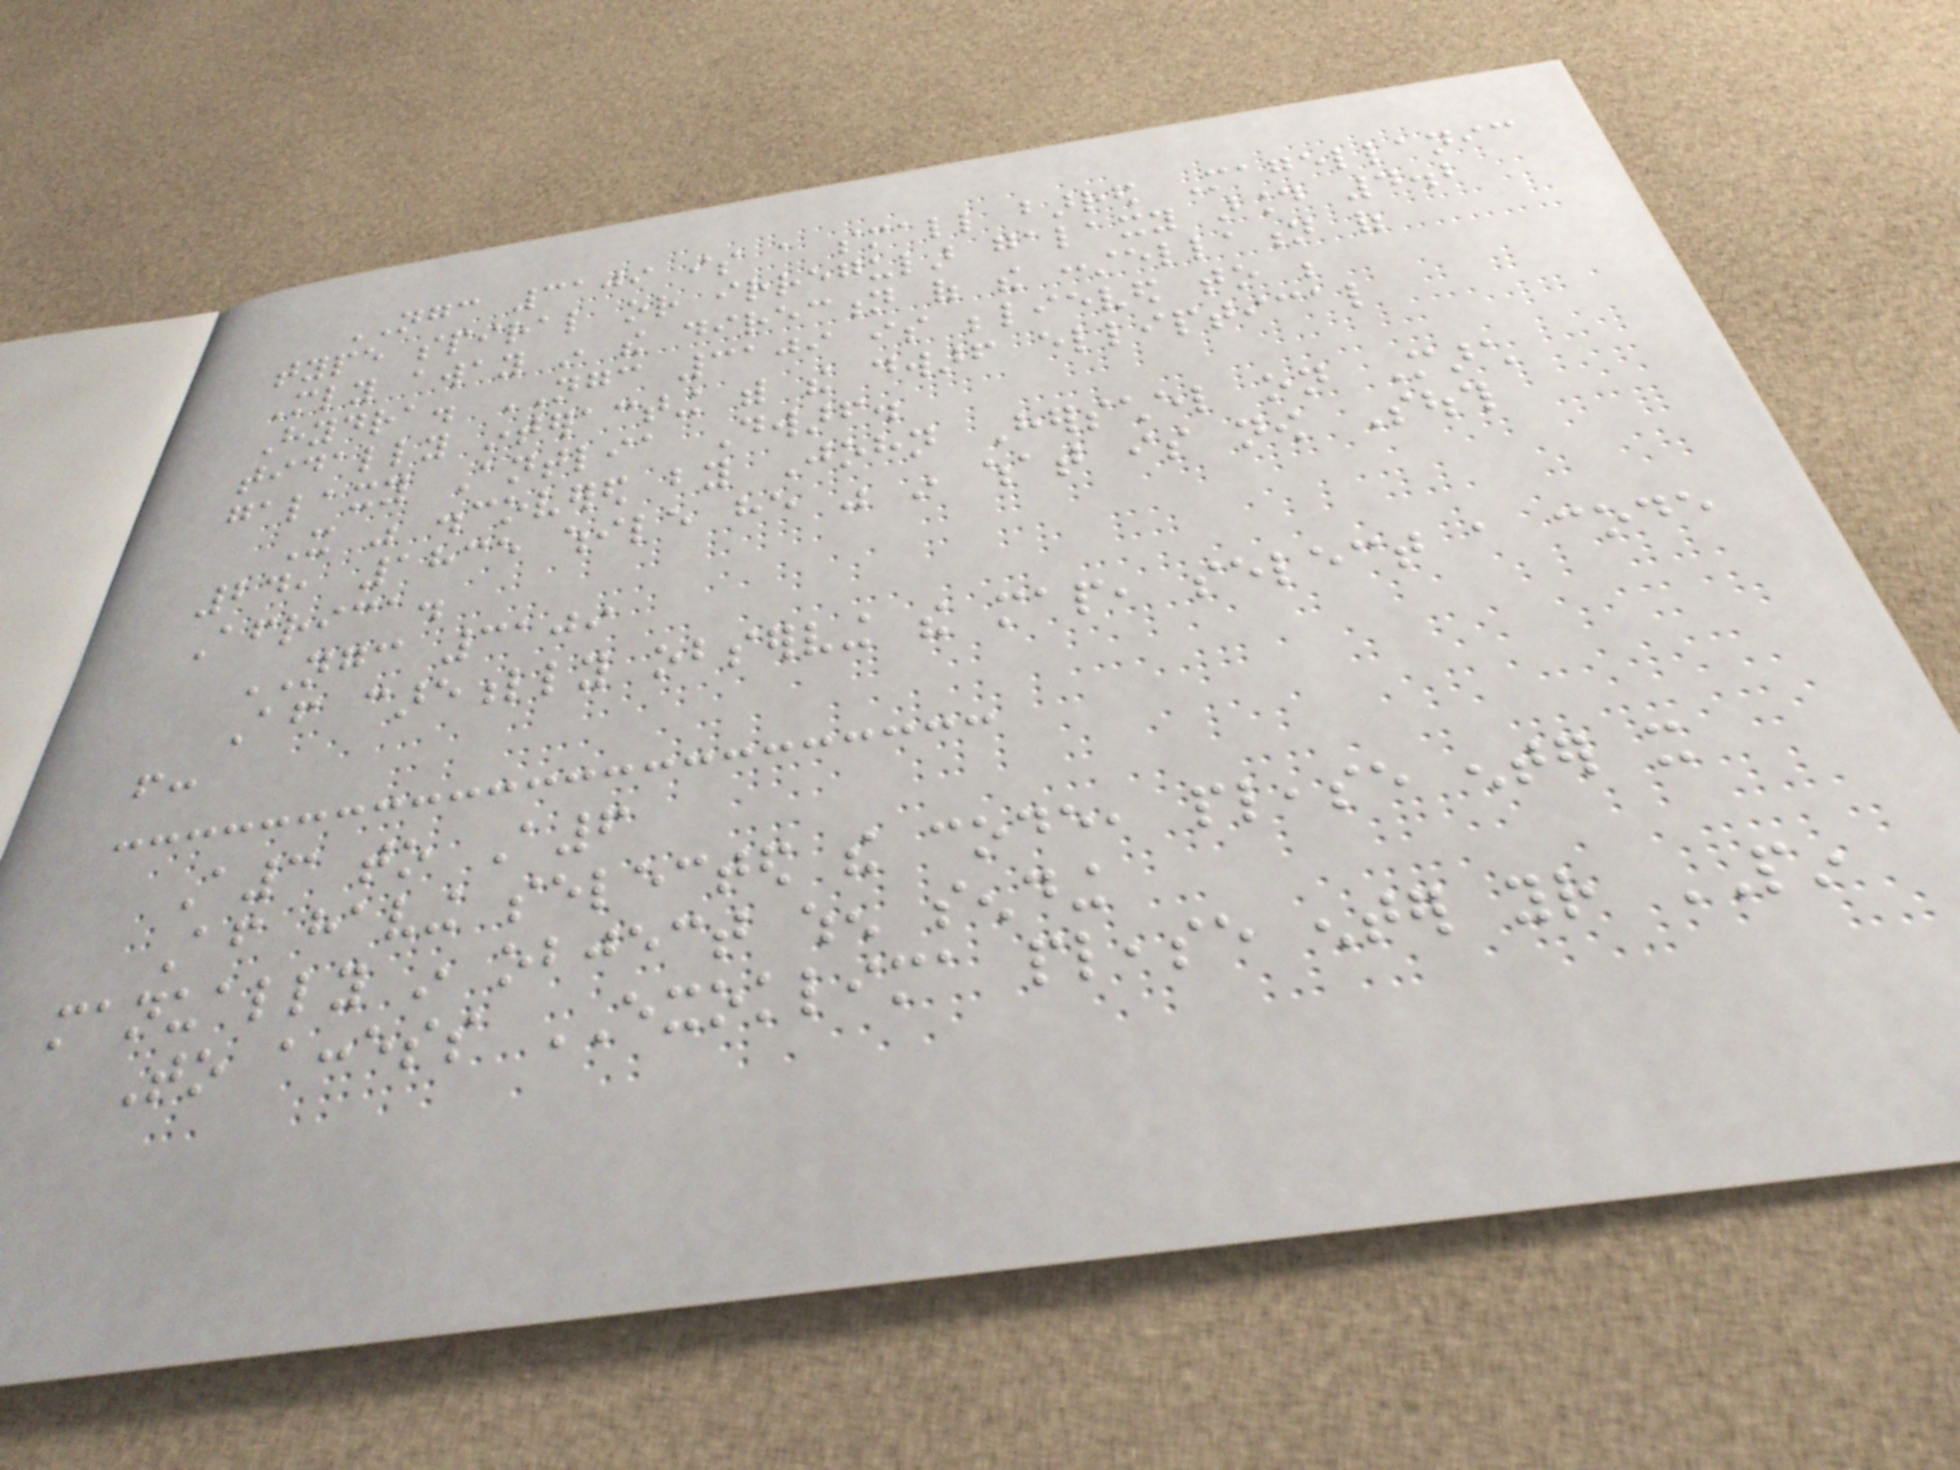NGC 3109 is a small barred Magellanic
type spiral or irregular galaxy around 4.2
Mly away in the direction of the constellation of
Hydra. NGC 3109 is believed to be
tidally interacting with the dwarf elliptical
galaxy Antlia Dwarf.
It was discovered by John Herschel on March
24, 1835 while he was in what is now South
Africa.
NGC 3109
After carefully observing the map, select a code
from:
A3 to A6
After having selected the code, please enter it
manually in object when sending
To access EXOKLIMA please enter your PIN
